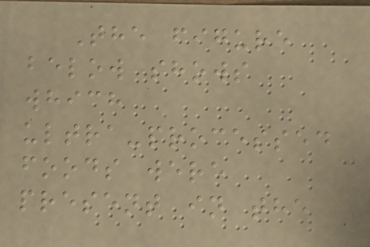The figure
below shows
which
ultra-processed
foods were
present in the
